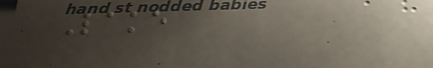Lake
